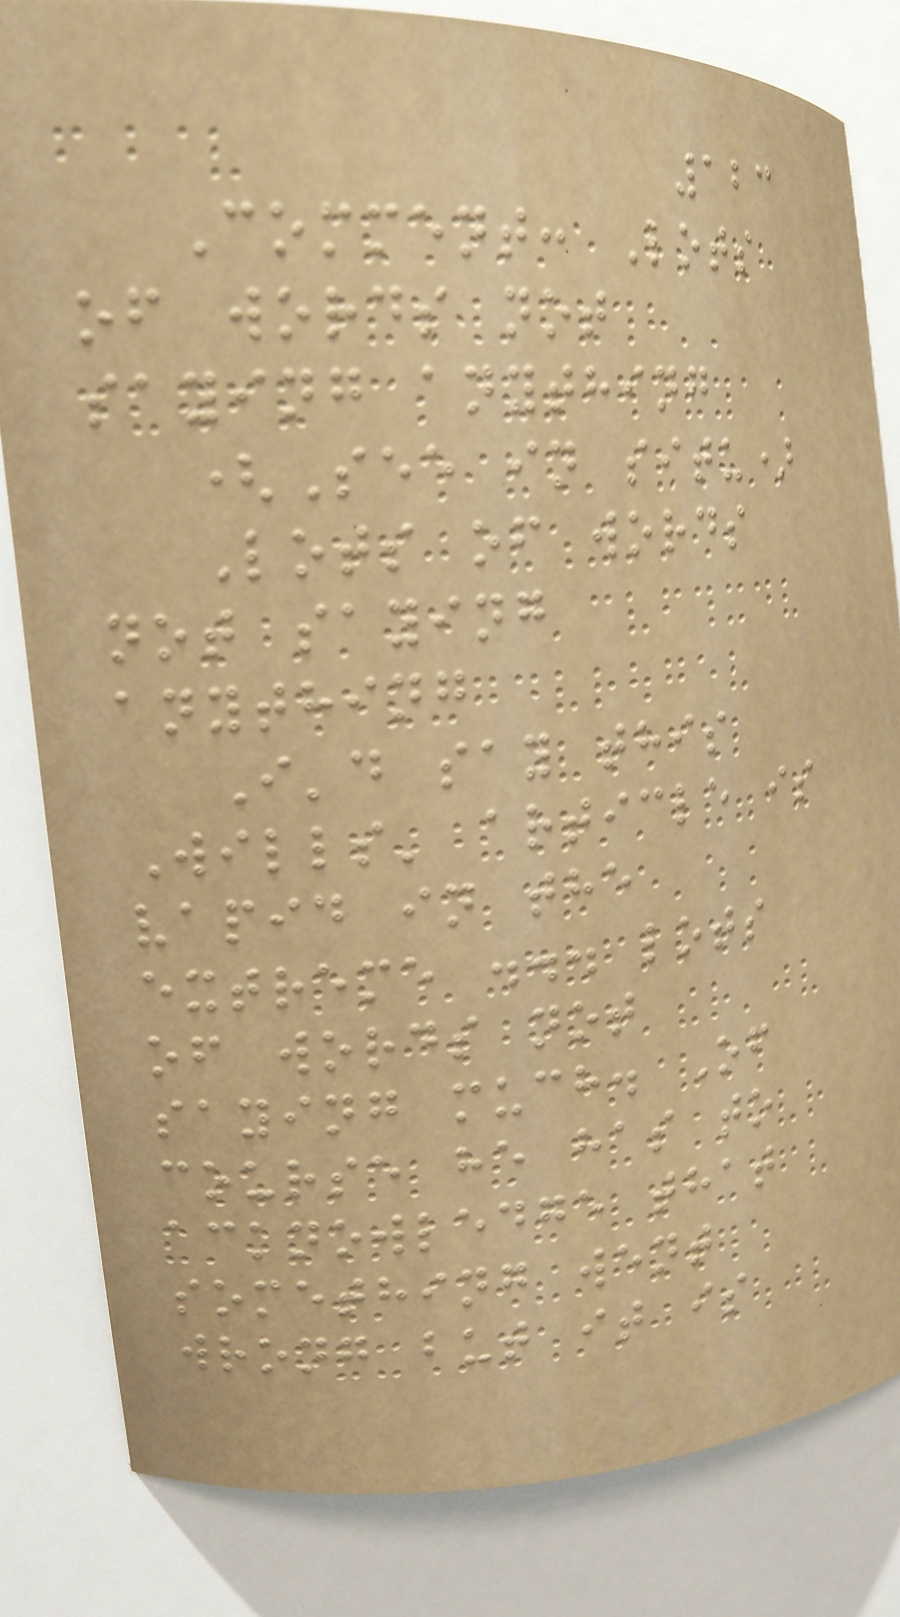123
Comment: Lots
of words not
saying anything
(See in situ)
Lots of words
not saying
anything
I'd say this
Wills' article is
vapid in the
extreme ... lots
of words not
saying much. Of
course he has to
acknowledge that
something went
wrong but it is
